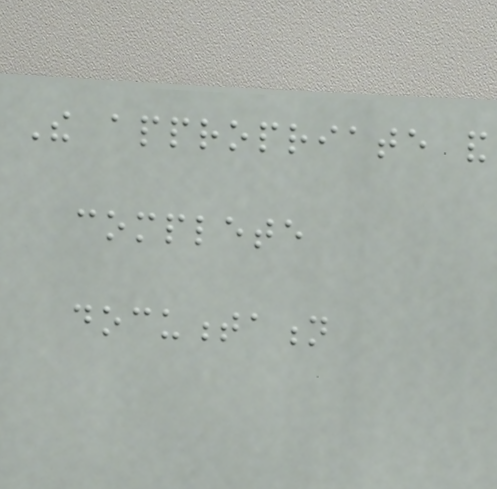The appropriate and
complete
documentation
